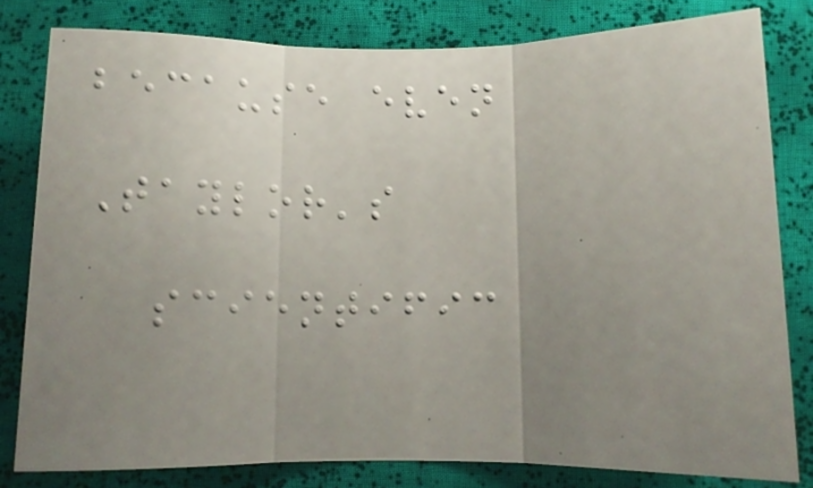because even
Taylor's
scientific
